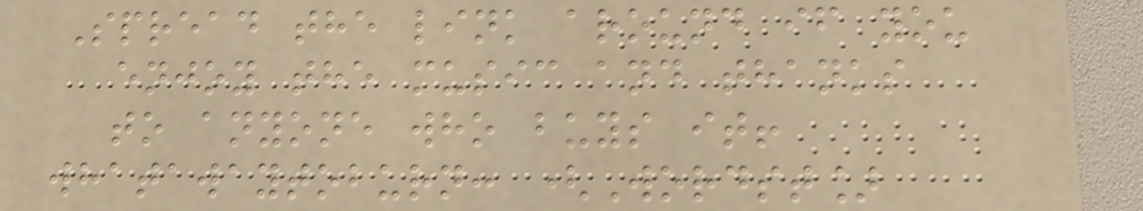Spread the link around if you
enjoy the music and thanks
to anyone who buys it!
whatawaytoburn: (Wordst]
